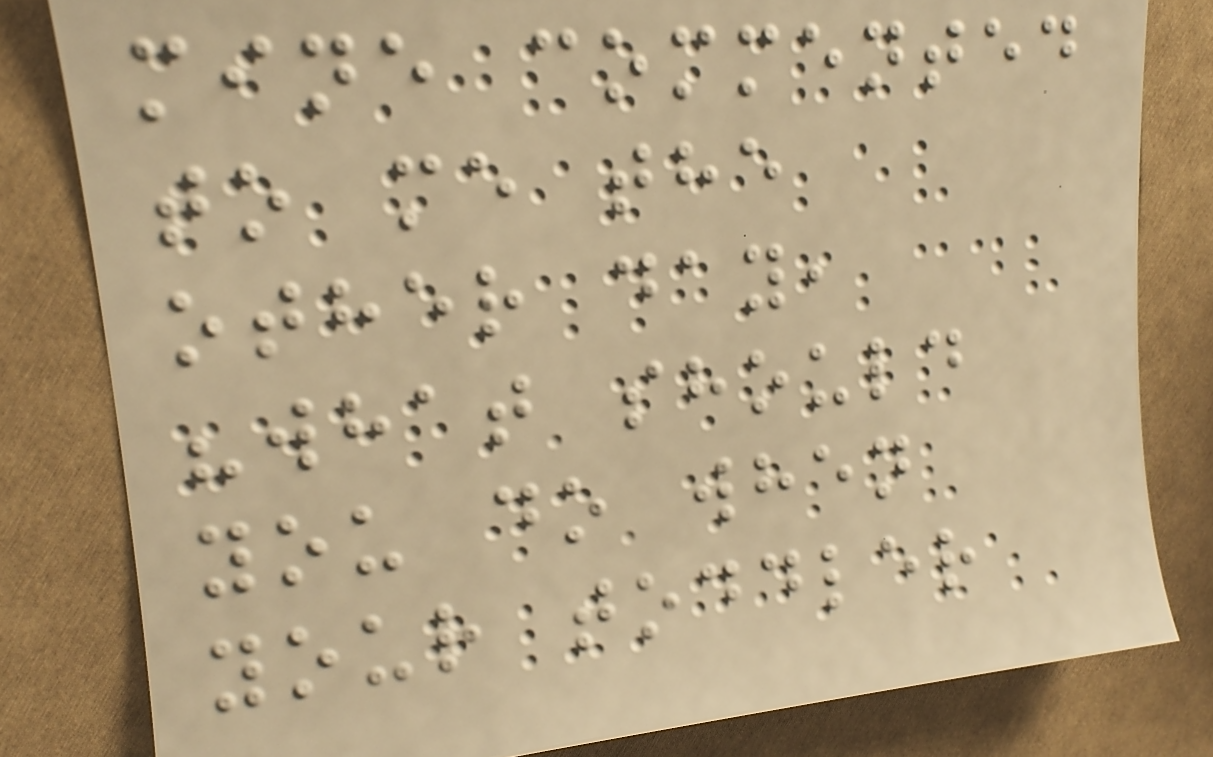mine commented
to me the
other day,
"what should
you do when
your toddler
